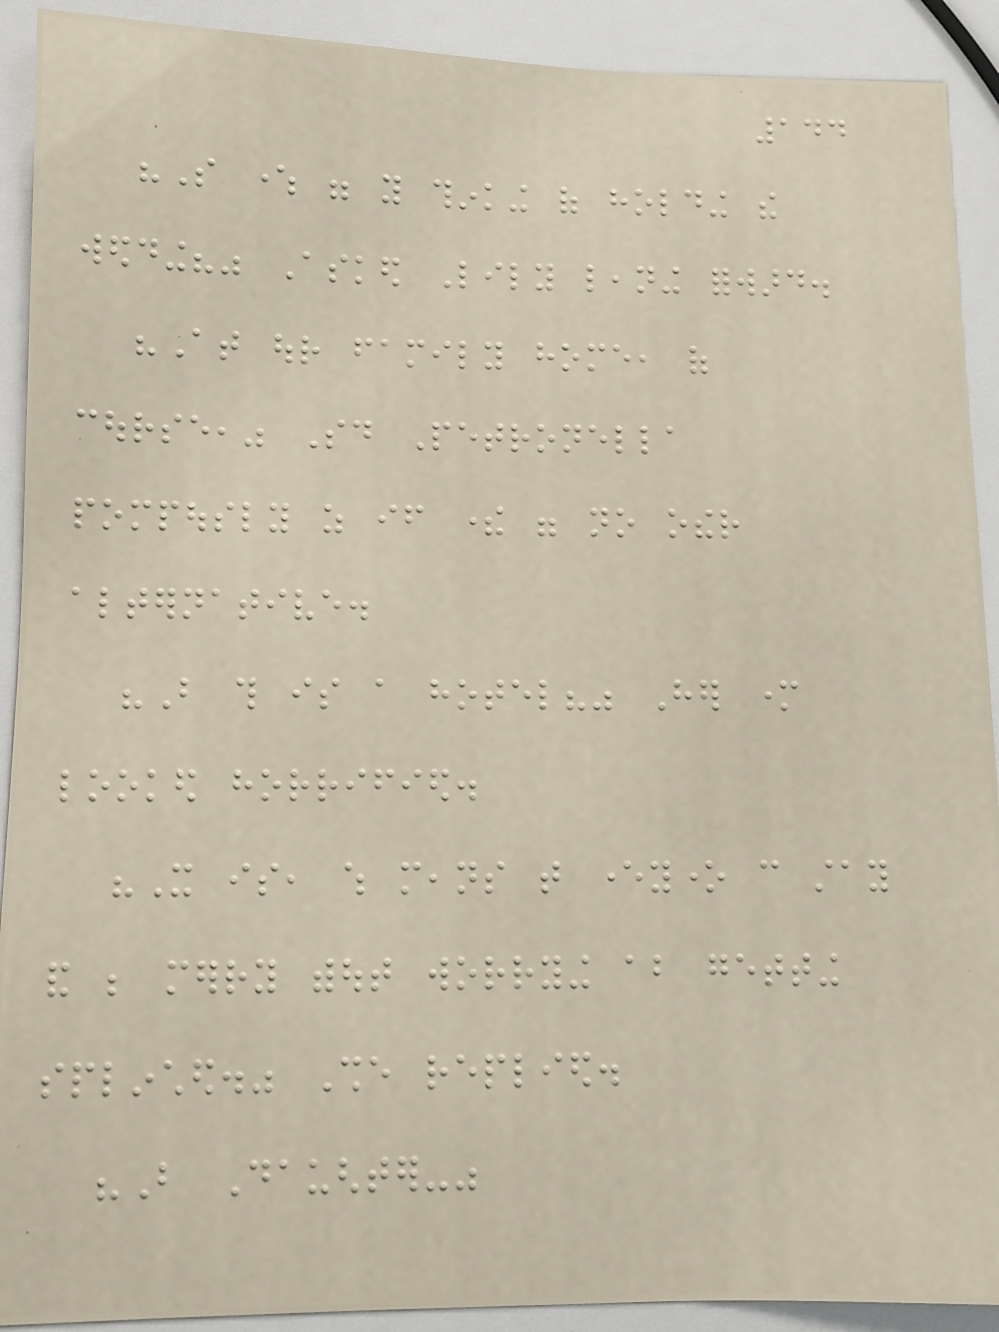144
"So where were you thinking of holding the
wedding?" Asked Lily leaning forward.
"At our family home, of
course," Said Petronella
pompously as if there were no other
alternative.
"But this is a hotel?" Her mother
looked horrified.
"It is, which means that everyone can stay
and be merry without worrying about getting
splinched." She replied.
"But Daughter-"
